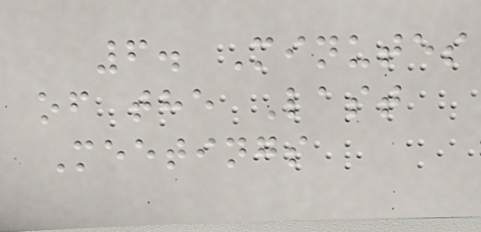6. Minutes
of the Last
Meetings
